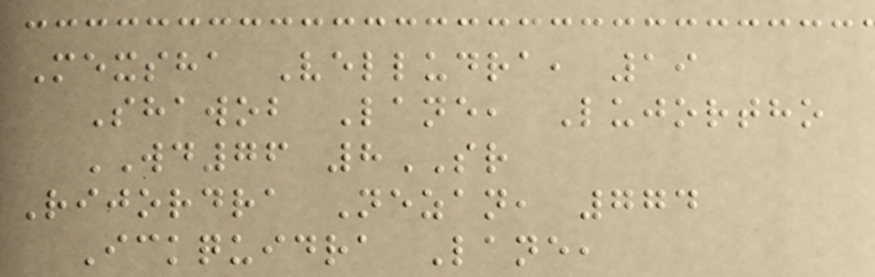Mexsha Velludra, 19
Shawob Lane, Lujortho
WD76 8SR
Rijordra Nezan, 774
Ickquidra Lane,
